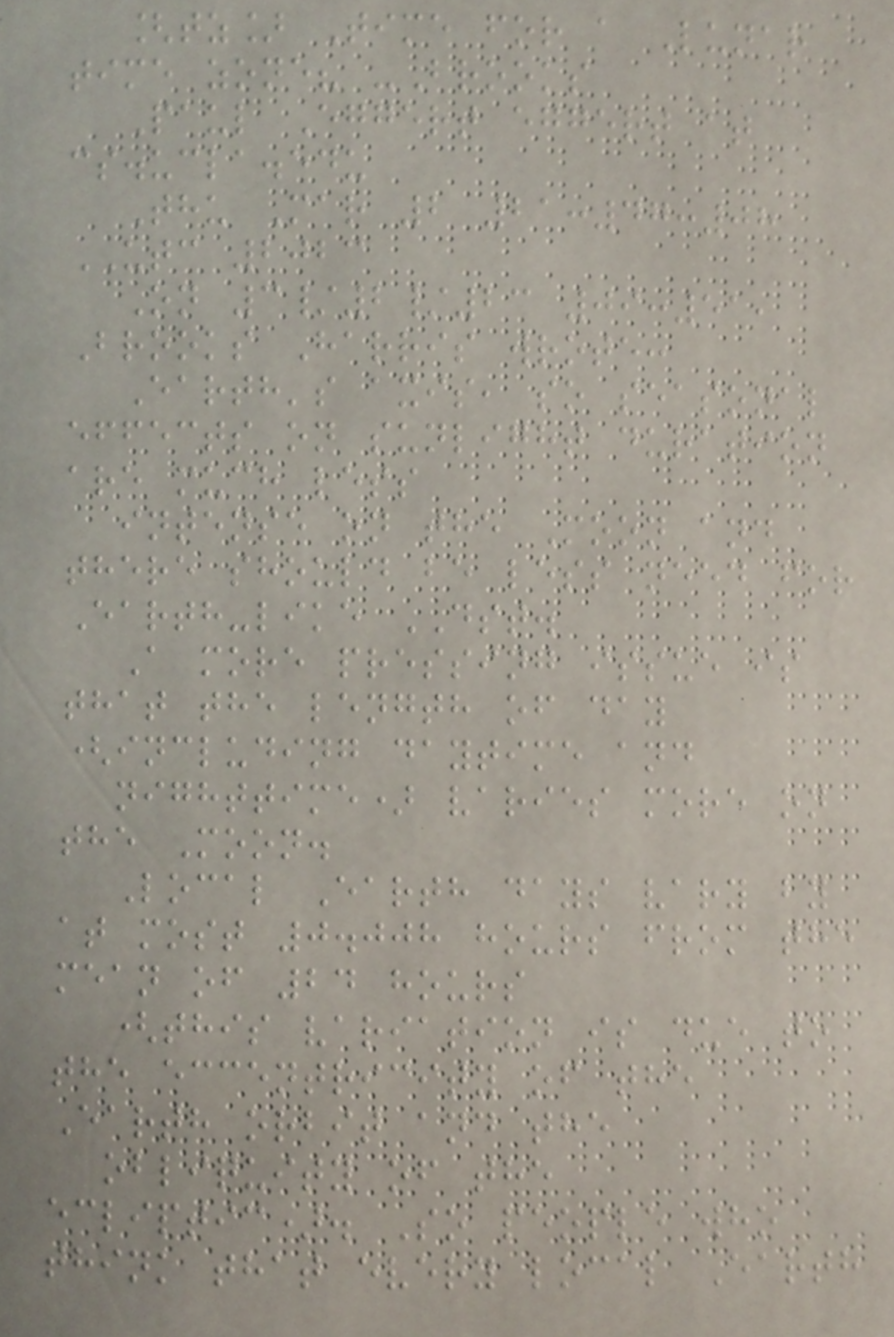[tz] Time for a Lunar
time zone? -Brooks
Paul Eggert eggert at
cs.ucla.edu
Thu Mar 2 21:47:08
UTC 2023
On 3/2/23 09:51,
Brooks Harris wrote:
Earth's axis, so seasonal
effects on sunlight duration
are much less
intense on the Moon and
there should be less need for
Earth-like DST.
A more pressing issue is
that the length of day
(including daytime and
nighttime) varies more on
the Moon.
Local Earth days vary by
at most 0.008 hours from the
mean of 24 hours
(this variation is due to
the eccentricity of the
Earth orbit and the
obliquity of the
ecliptic). So people who
think that every local Earth
